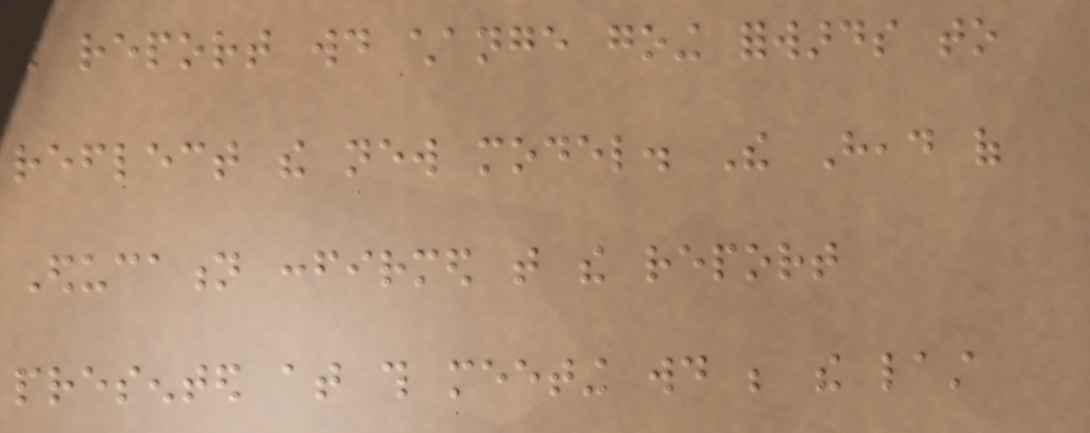the report would change going forwards to
reflect the new model. The Head of
Education confirmed that the report
presented at this meeting would be the last
